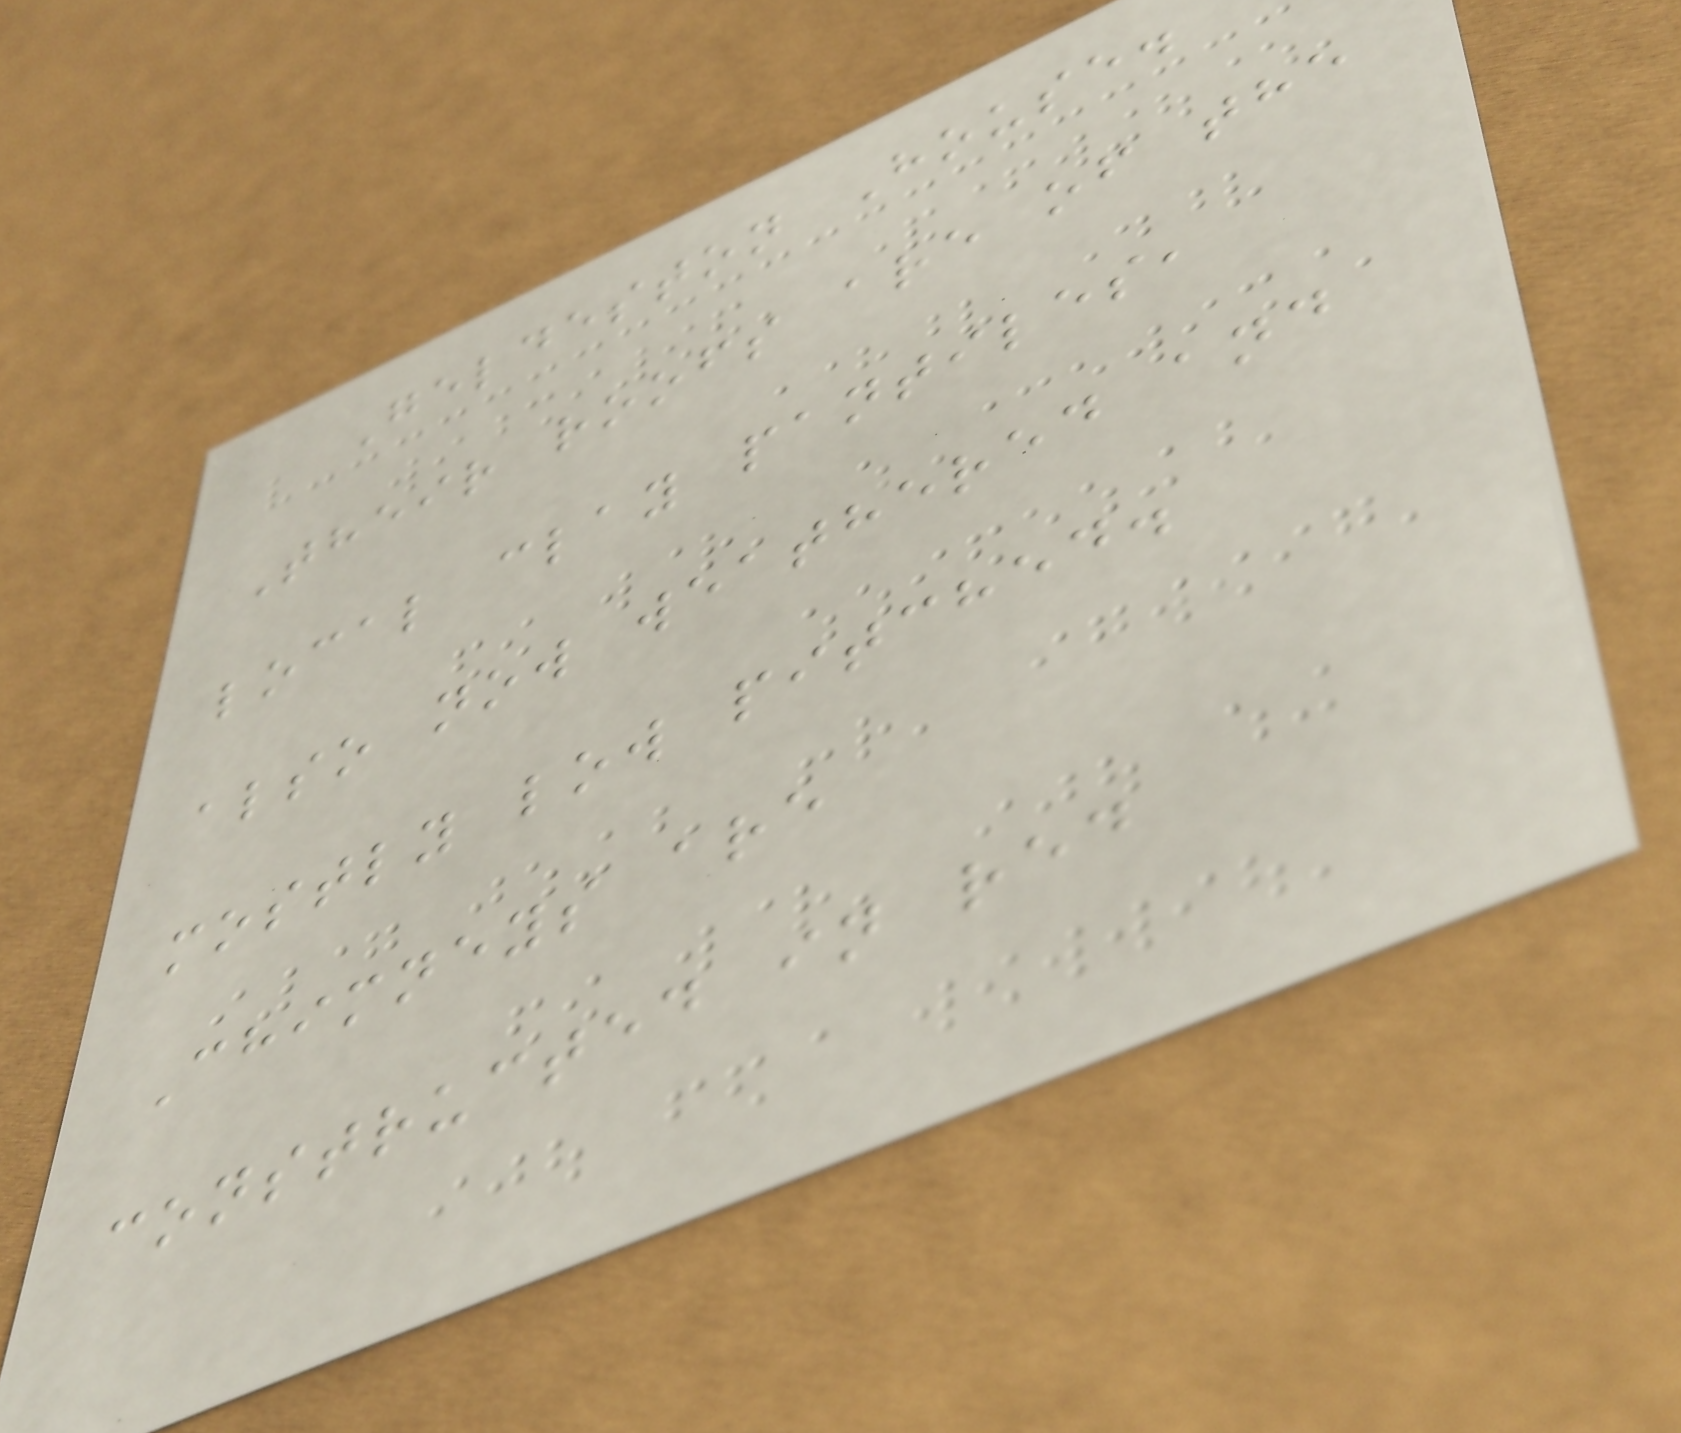Geldeston House.
Their roofs are of the
local clay pantiles,
also now weathered and
mostly low pitched.
Chimneys are
constructed in red
